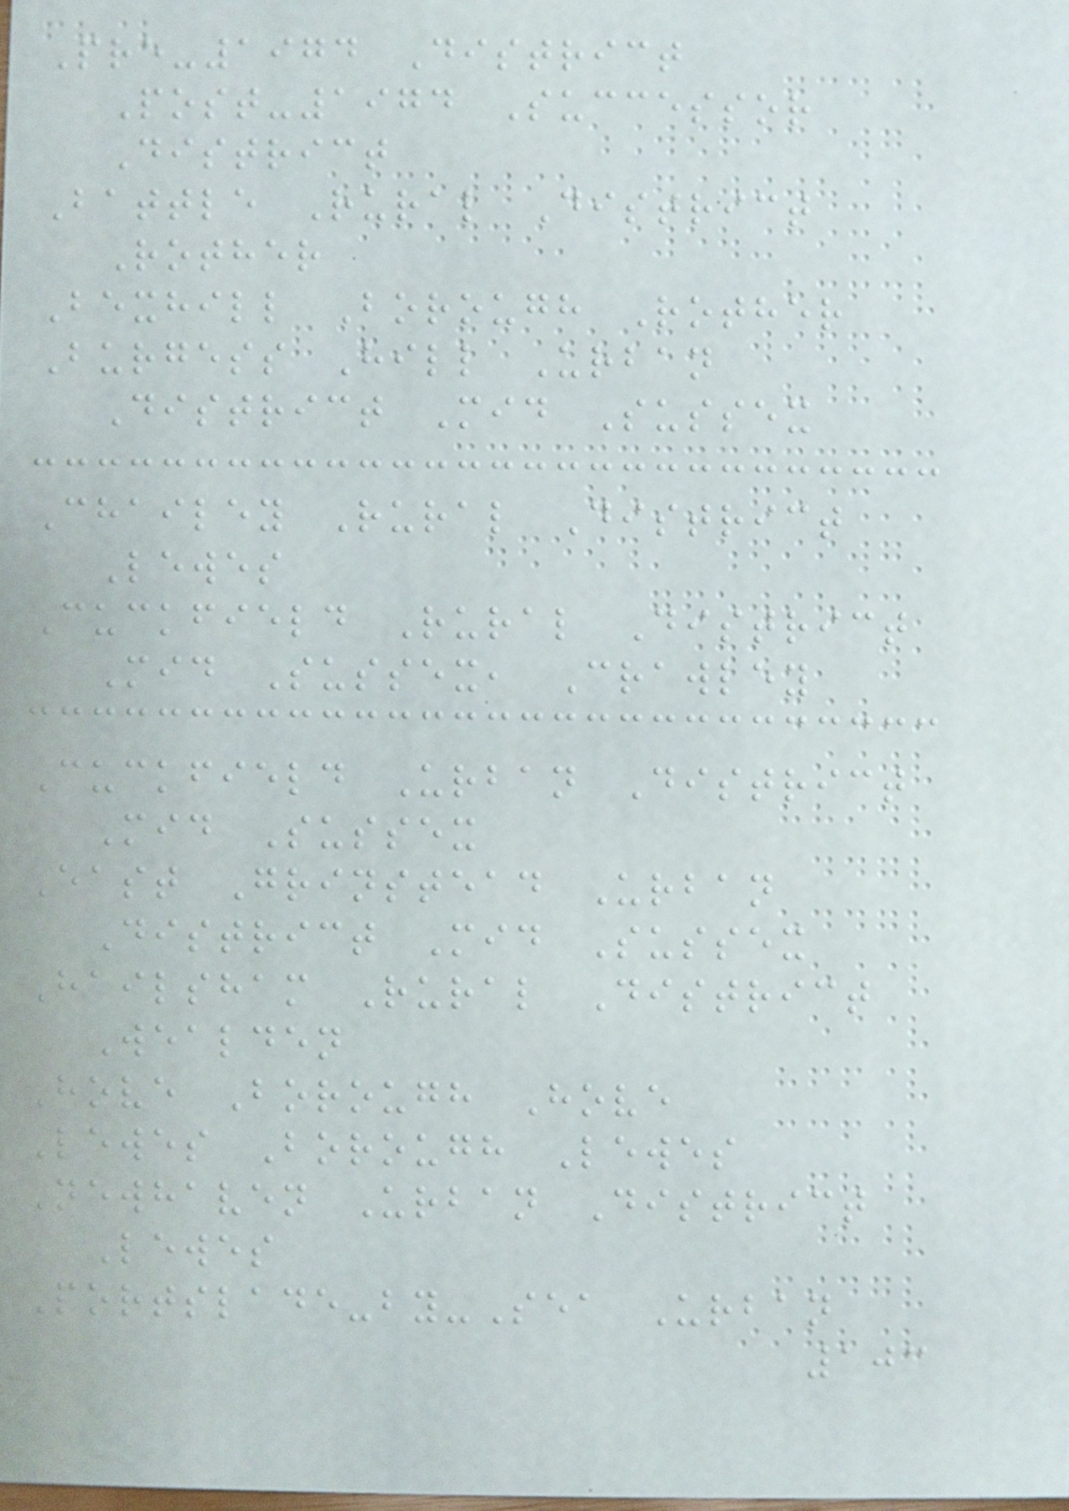Pre-1974 District
Post-1974 Successor
District
Battle Rural District
Rother
Bexhill Borough Rother
Burgess Hill Urban
District Mid Sussex
Chailey Rural District
Lewes
Cuckfield Rural District
Mid Sussex, Crawley
Cuckfield Urban District
Mid Sussex
East Grinstead Urban
District Mid Sussex
Hailsham Rural District
Wealden
Hove Borough Hove
Lewes Borough Lewes
Newhaven Urban District
Lewes
Portslade-by-Sea Urban
103
